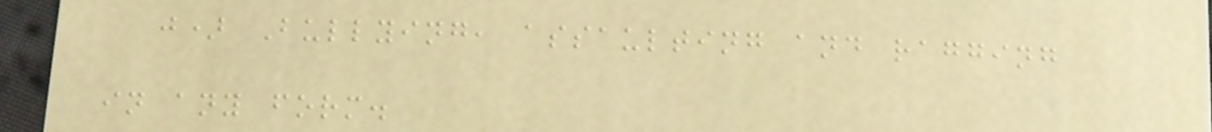j) Bullying, assaulting and ragging
in any form.
